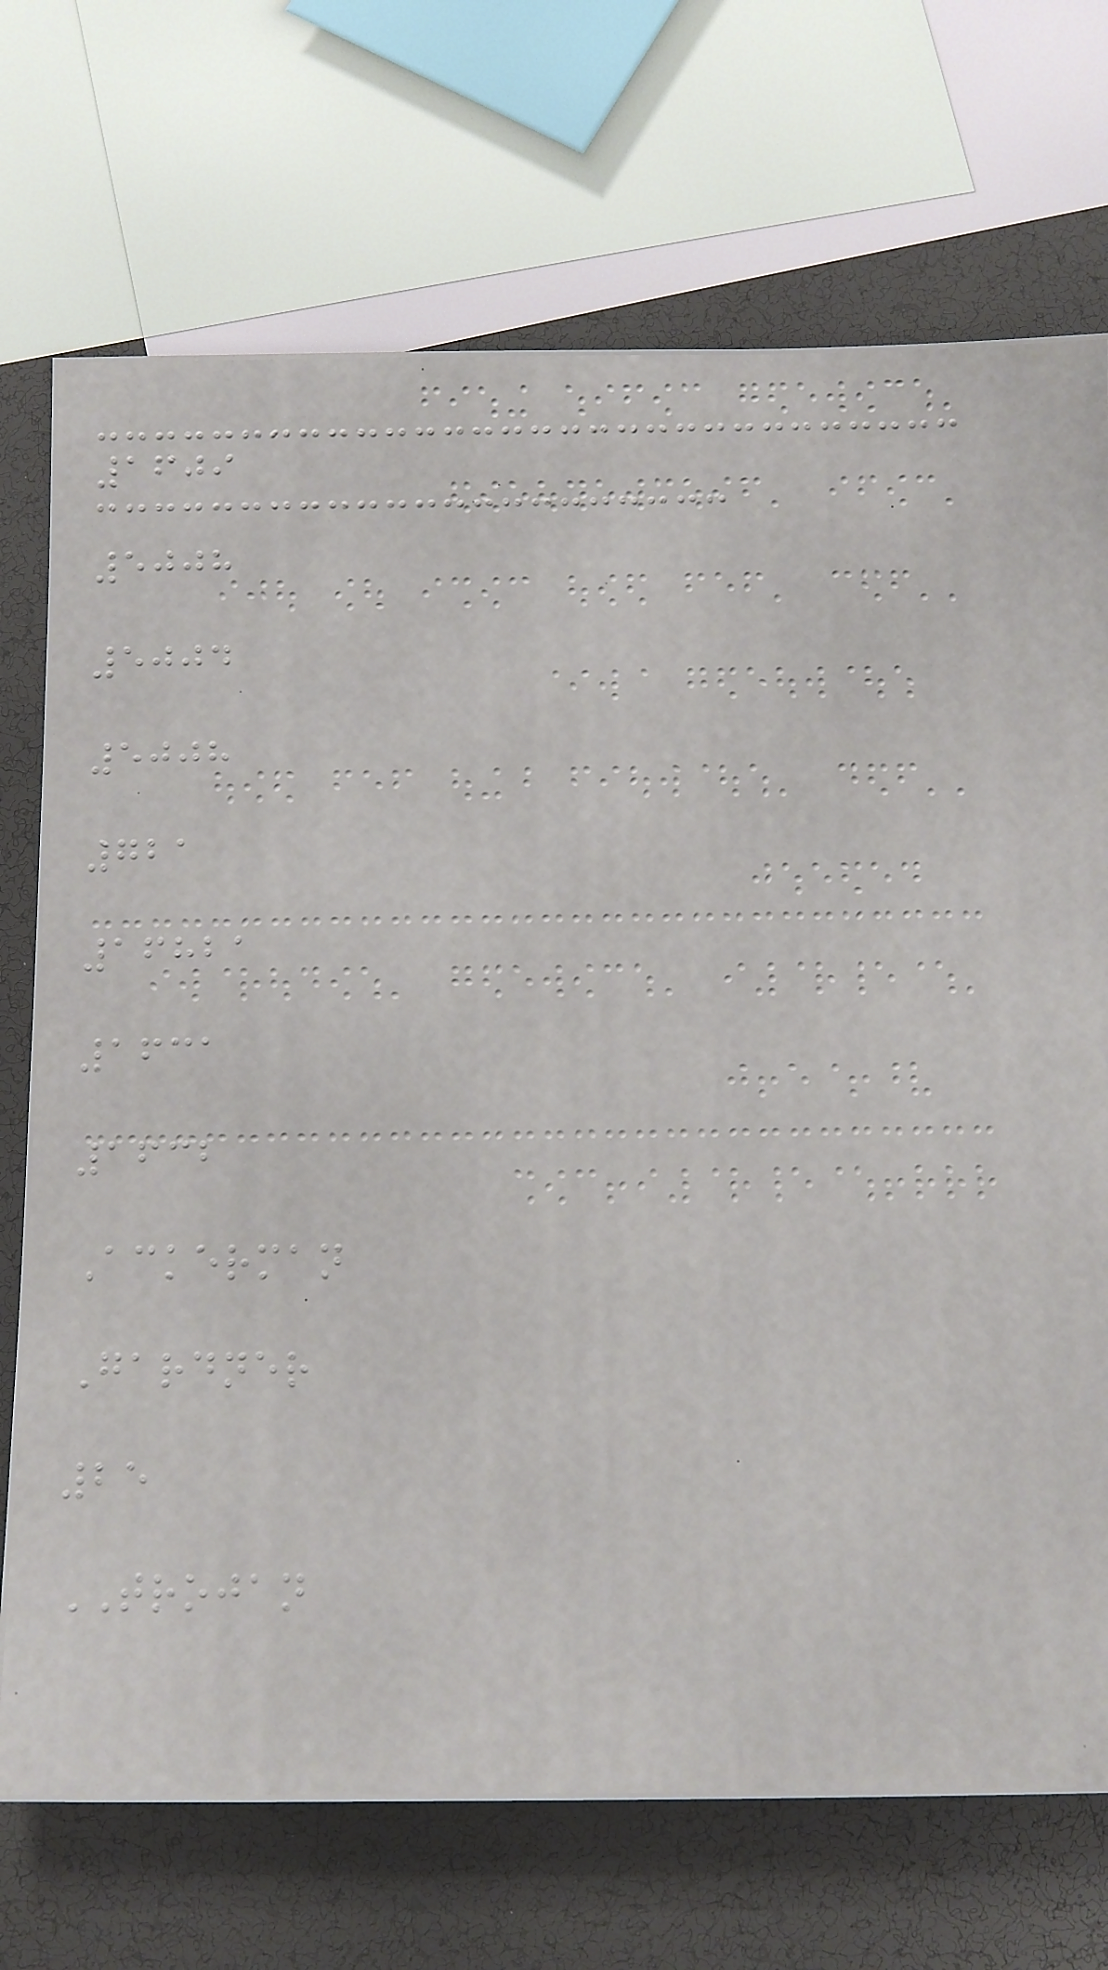1609
5008
5004
5008
721
16821
1631
1632
Ackerman
Gardner
25
TROJAN
